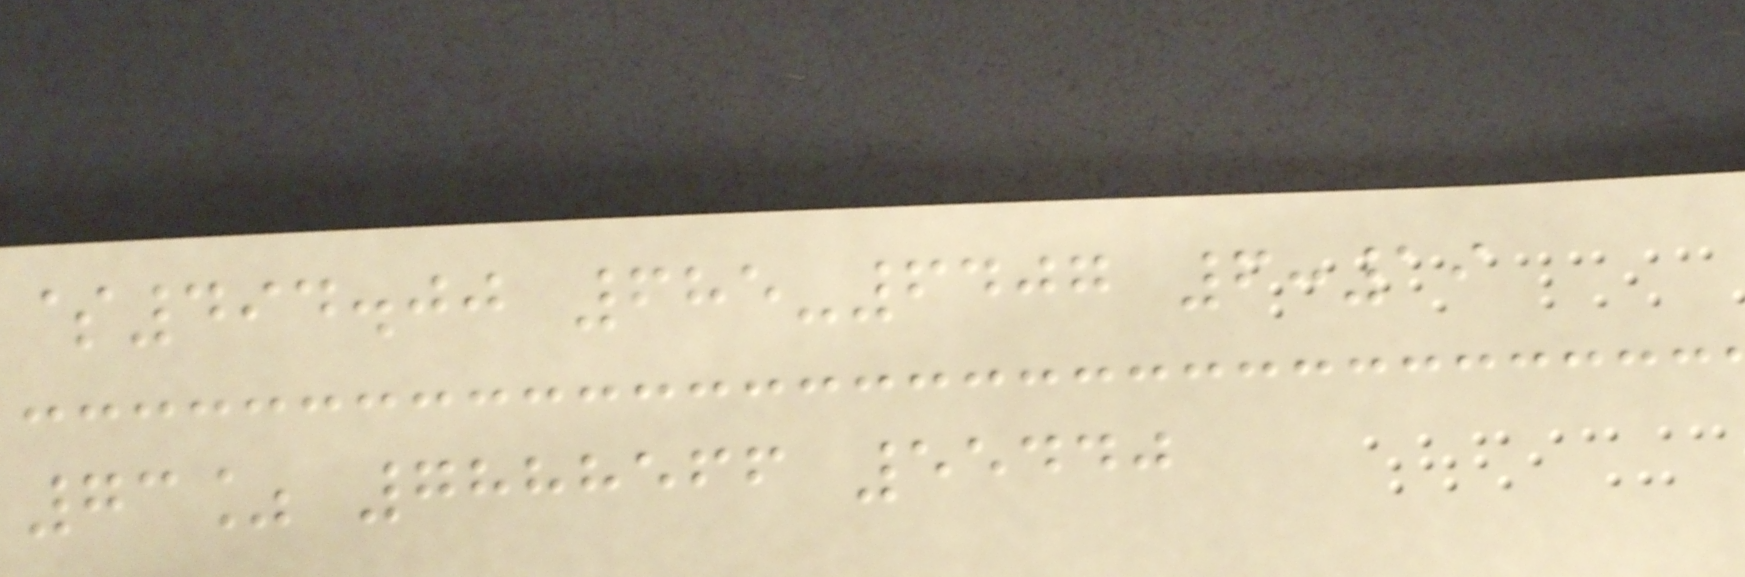$494.00 685-6407 6:19
73% 7888566 55440
